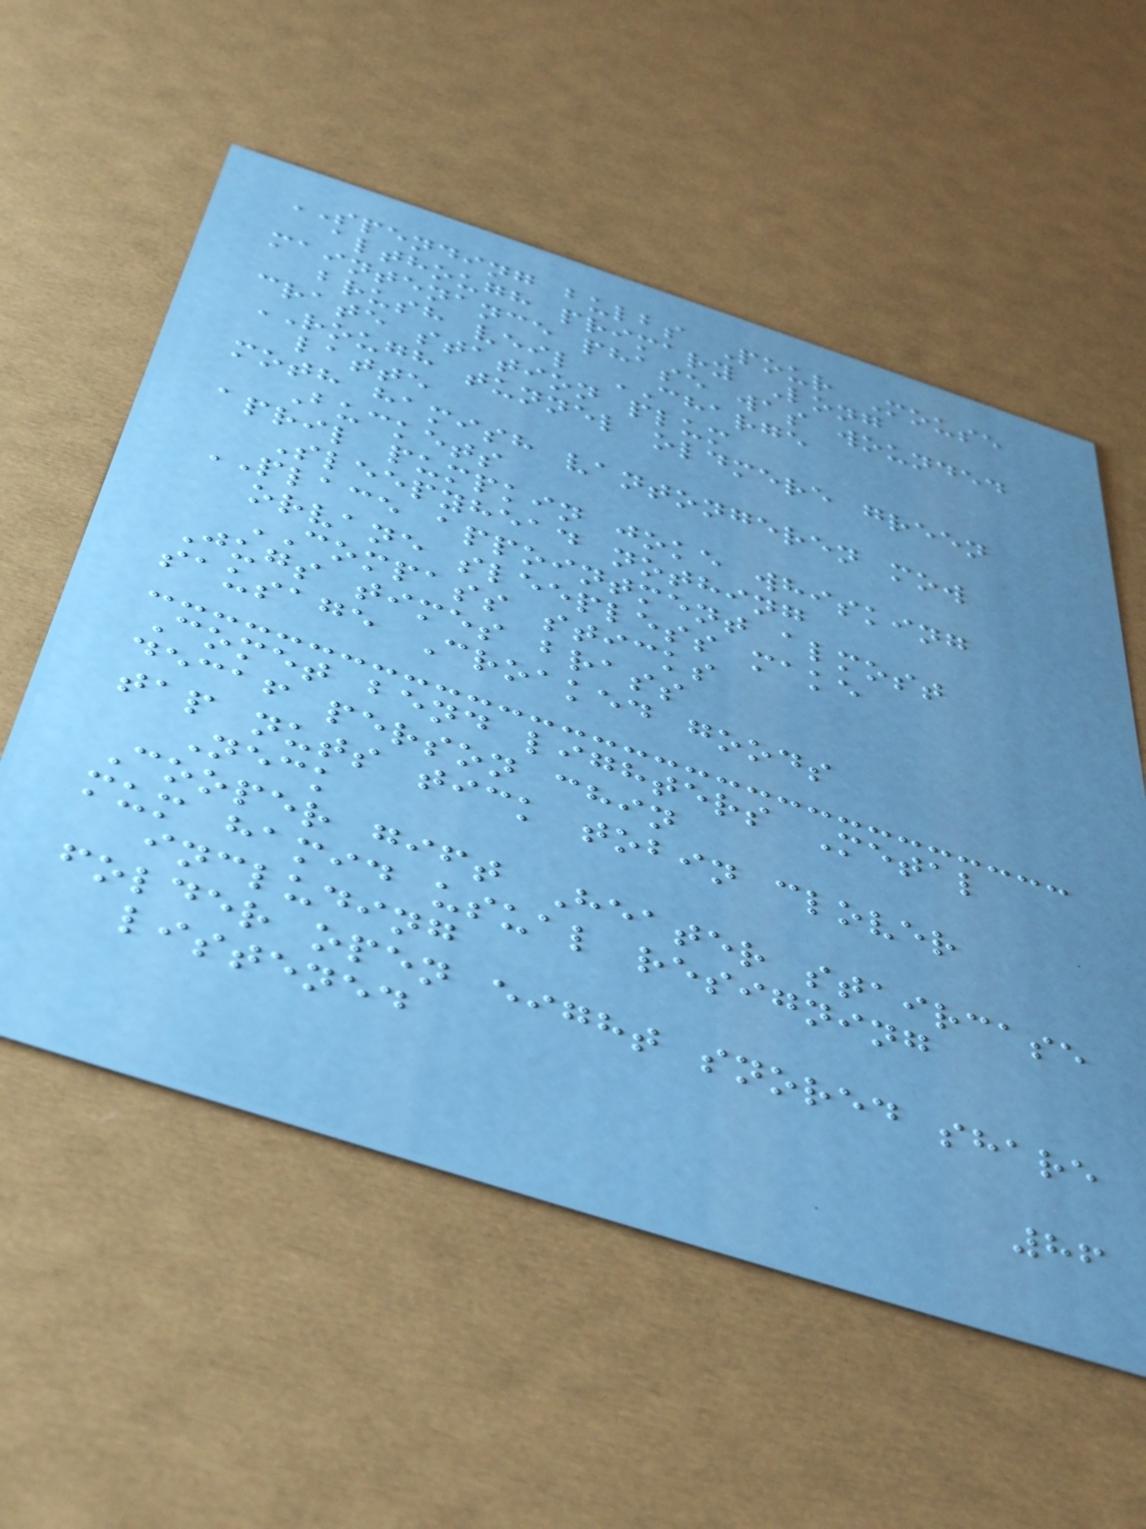SPENDING bulbs Pour Mouse
although primary Long
maintenance phase was wounded
brush veil CHARGE
crate station plum
ROUGH tunnel oldmere green
latte
moth hamish vantongeren mow
Buckets
april pumpkin joke whisking
Sleepyhead nothing
PLACE appointment almost
orvane sleepless make
COMPASS sticks
Jugs times brass
sausage Croaked goods
Comet bend lighters Metal
decaf person chin
tap nuts tick tobin clover
Neck
Cooper gift Heater staircase
mum hamid usual resigning
including
folder open eight snored share
listened
86
